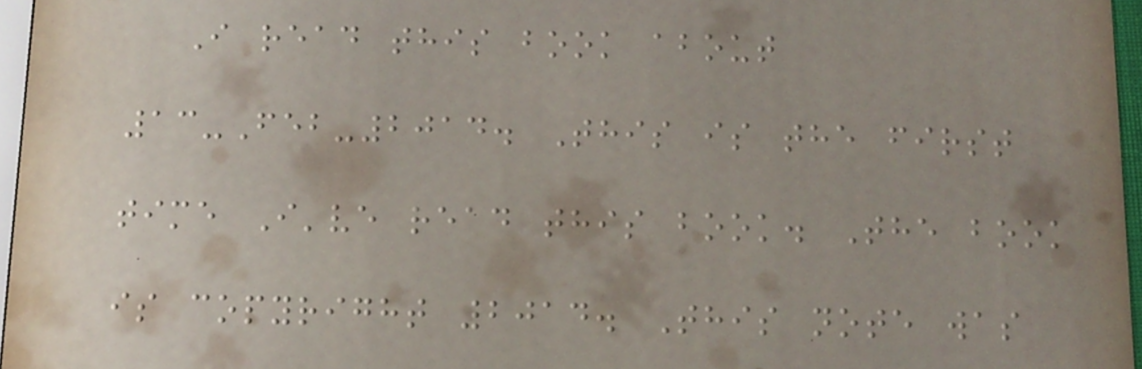I read this book about
13-Feb-2014. This is the first
time I've read this book. The book
is copyright 2014. This note was
